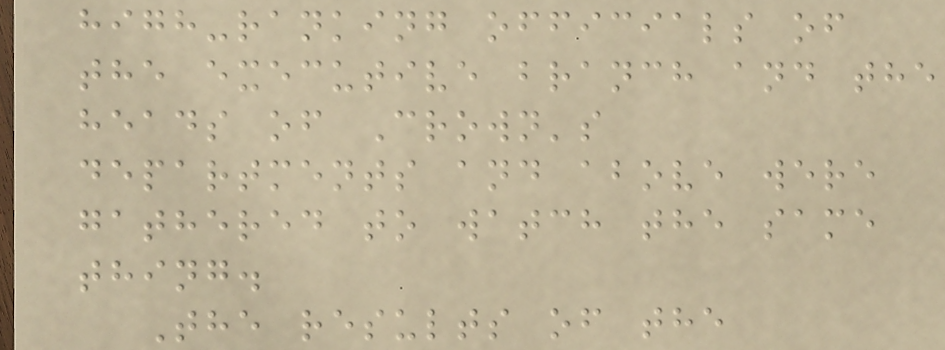high-ranking officials of
the executive branch and the
heads of Crown's
departments and above were
gathered to watch the same
thing.
The results of the
